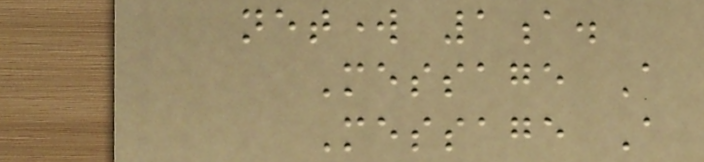network 1a.
Message A
Message A
